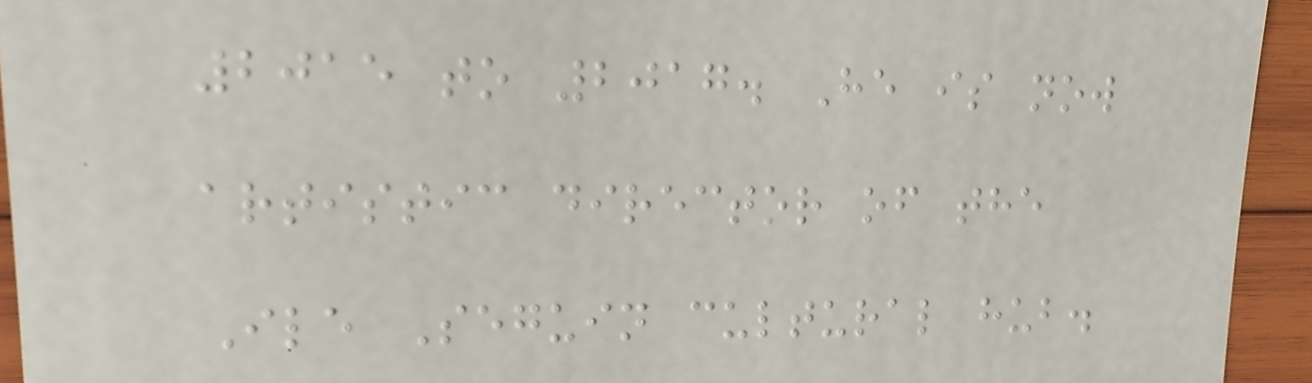2015 to 2017. He is now
artistic director of the
Ile Seguin cultural hub.
